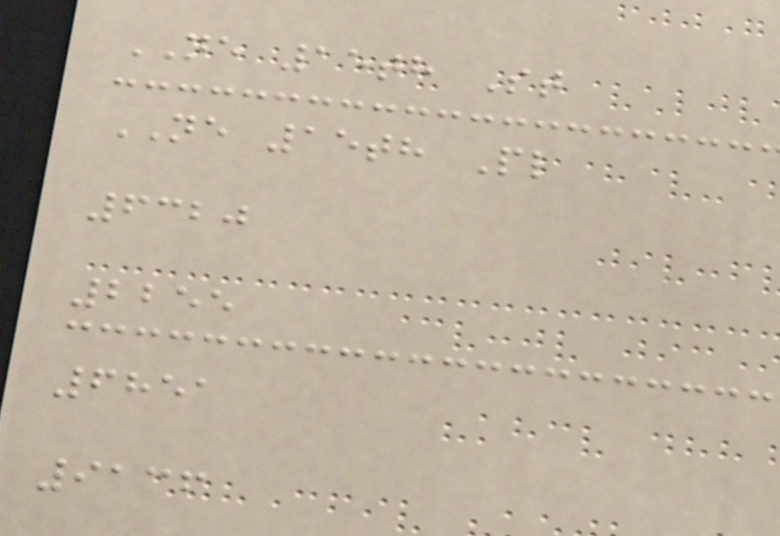NE 15th St
NE 15th Pl
6320
2255
6851
9136
